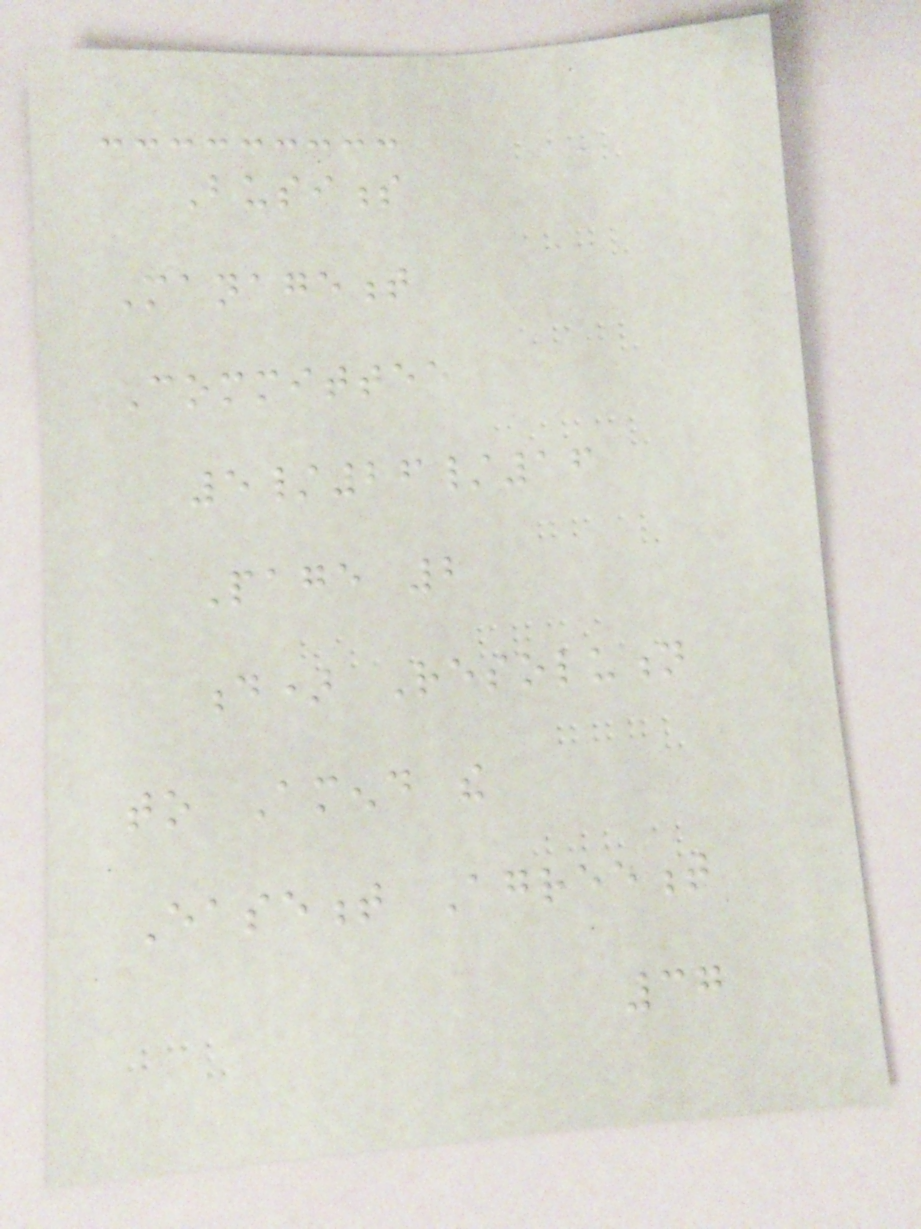Business
Management
Committee
5/26/16
Page 2
d) Resolution
to Amend the
Easement Agreement
37
